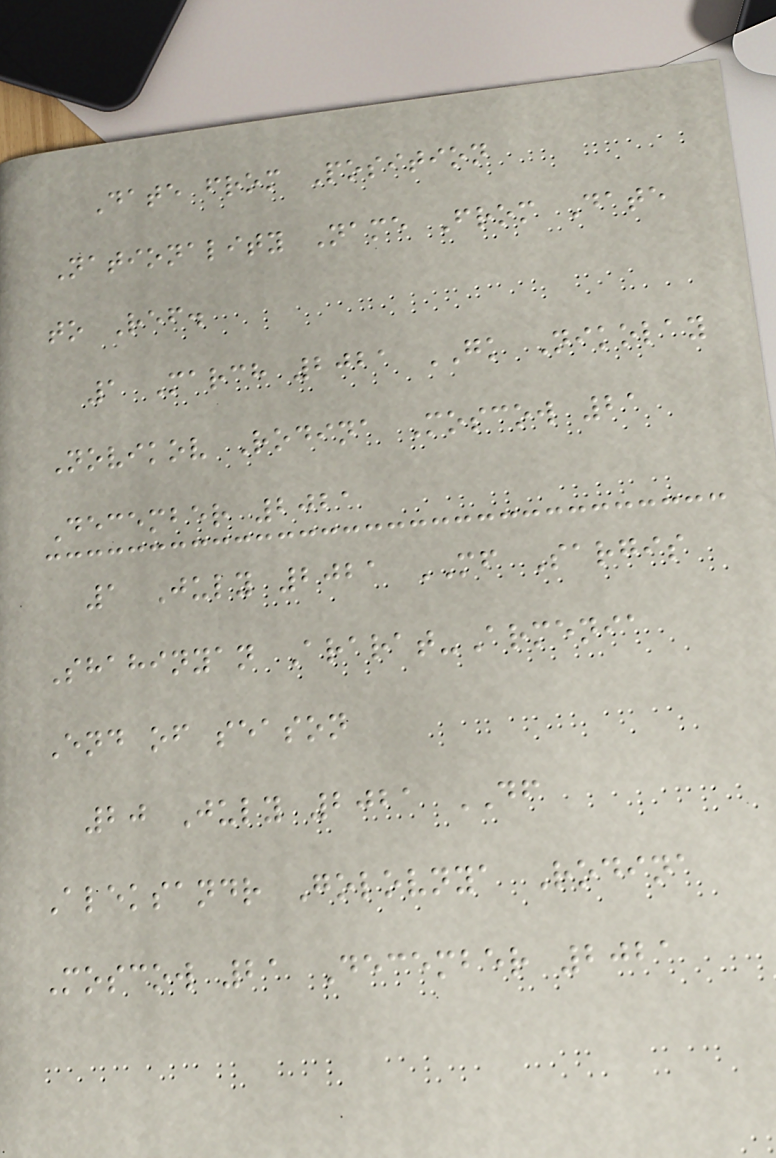Date from Position
Nationality Name From Date
to Ref.
1 March 2021 GK Nikolay
Novikov Rodina Moscow 21
December 2021
1 July 2021 MF Sargis
Shahinyan Ararat-Armenia
End of season
20 July 2021 DF
Aleksandr Golovnya Rodina
Moscow 21 December 2021
